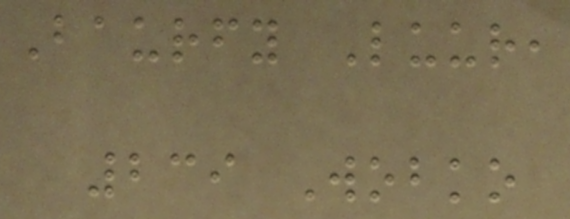Baurfy Luur,
239 Wobko
